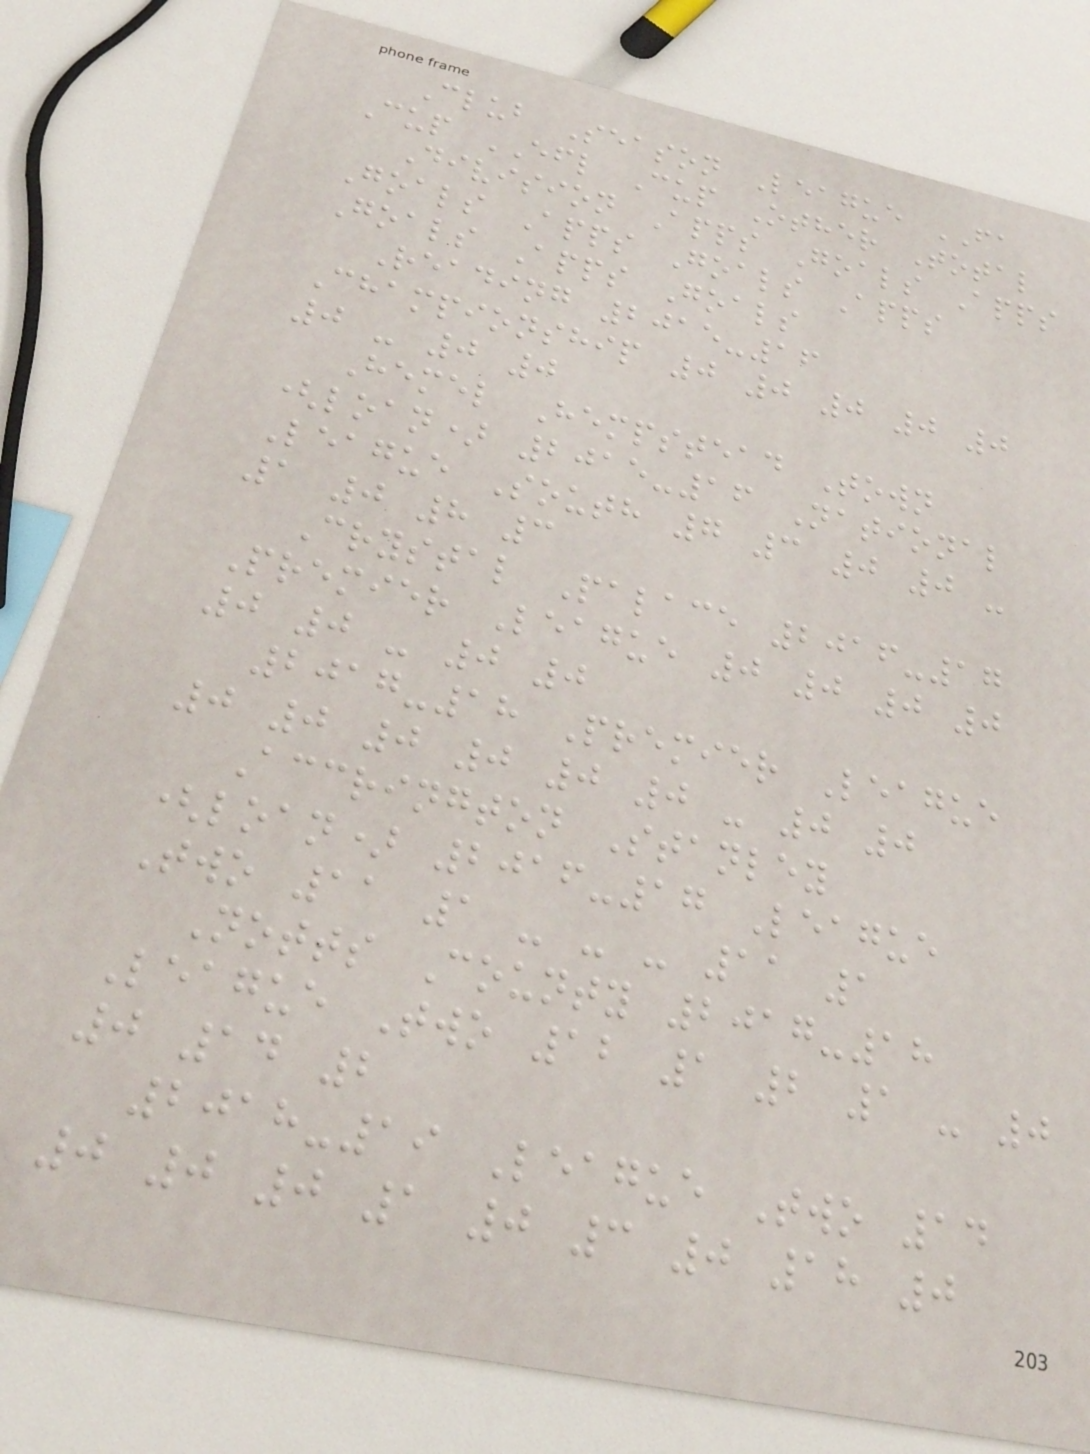Club Season League FA
Cup EFL Cup Other Total
Division Apps Goals Apps
Goals Apps Goals Apps
Goals Apps Goals
Reading 2015-16
Championship 0 0 0 0 0
0 - 0 0
Hemel Hempstead Town
(loan) 2015-16 National
League South 7 3 0 0 -
1 0 8 3
Crystal Palace 2016-17
Premier League 0 0 0 0
0 0 - 0 0
2017-18 Premier League
0 0 0 0 0 0 - 0 0
Accrington Stanley
(loan) 2016-17 League
Two 11 1 - - - 11 1
Notts County 2017-18
League Two 12 1 2 1 - 0
0 14 2
2018-19 League Two 14
0 0 0 1 0 3 0 18 0
